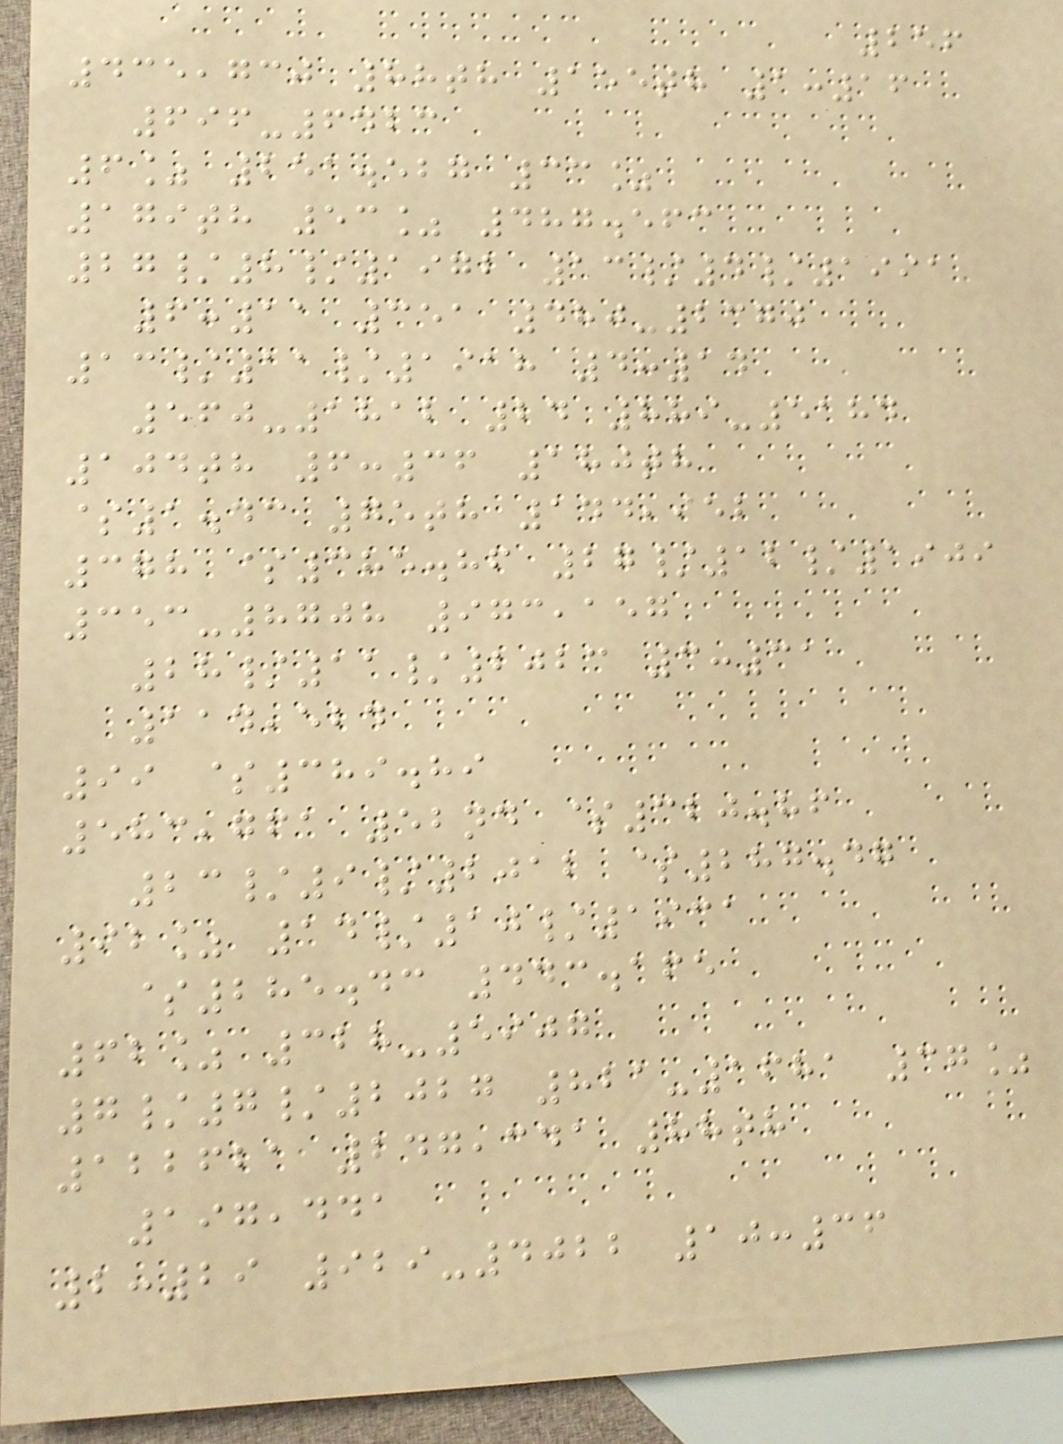256
435,730 88th 155th 1:16
696-6423
6% 251.527 33%
179th 53% 487.563
27/8/1972 13/4/1991
6:11 351 480-2370
13/11/1918 4:14
560-1812 24 889-5184
104th 6:36 180th
$1.43 75th 144,952
378 $385.86 27/12/1909
353-8708 973,157
28/11/2023 3:31
114,524
99 $389.89
583,761 52nd $320.86
23/9/2012 $287.47
92% 14/10/1931
$285.43 443.165
62% 328-5907
7/7/2027 821-1681 37%
122621 247,341 88th
197,441
2:29 929-4022 10:36
